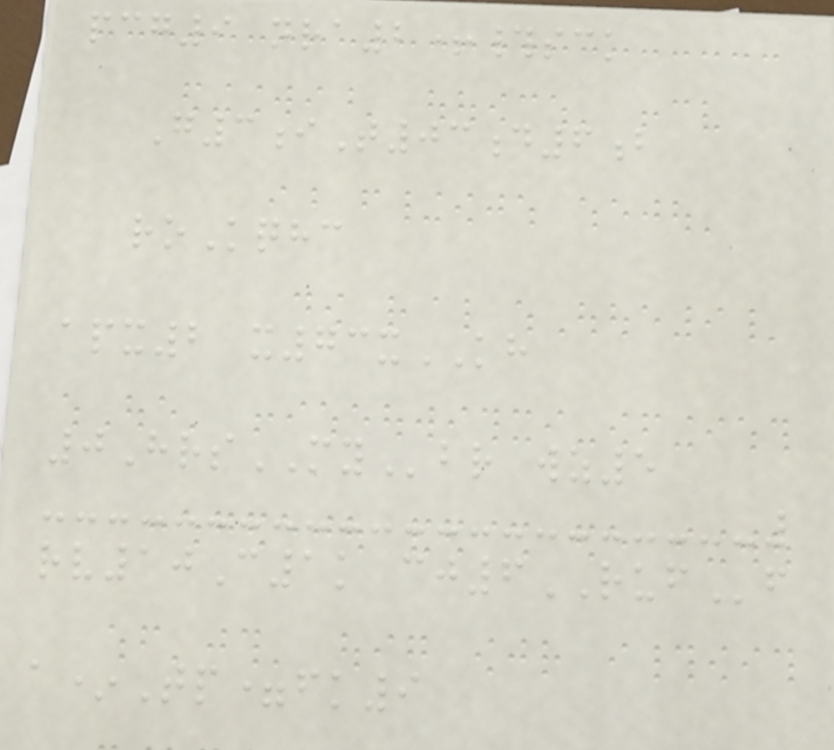pcg9 nra2+#sck
G3iT03d6b
roKqhc
apx2 x73xKH
0HrsMYbr wz5
rv10C1k cj6RUFf
a*Tp=fk9
